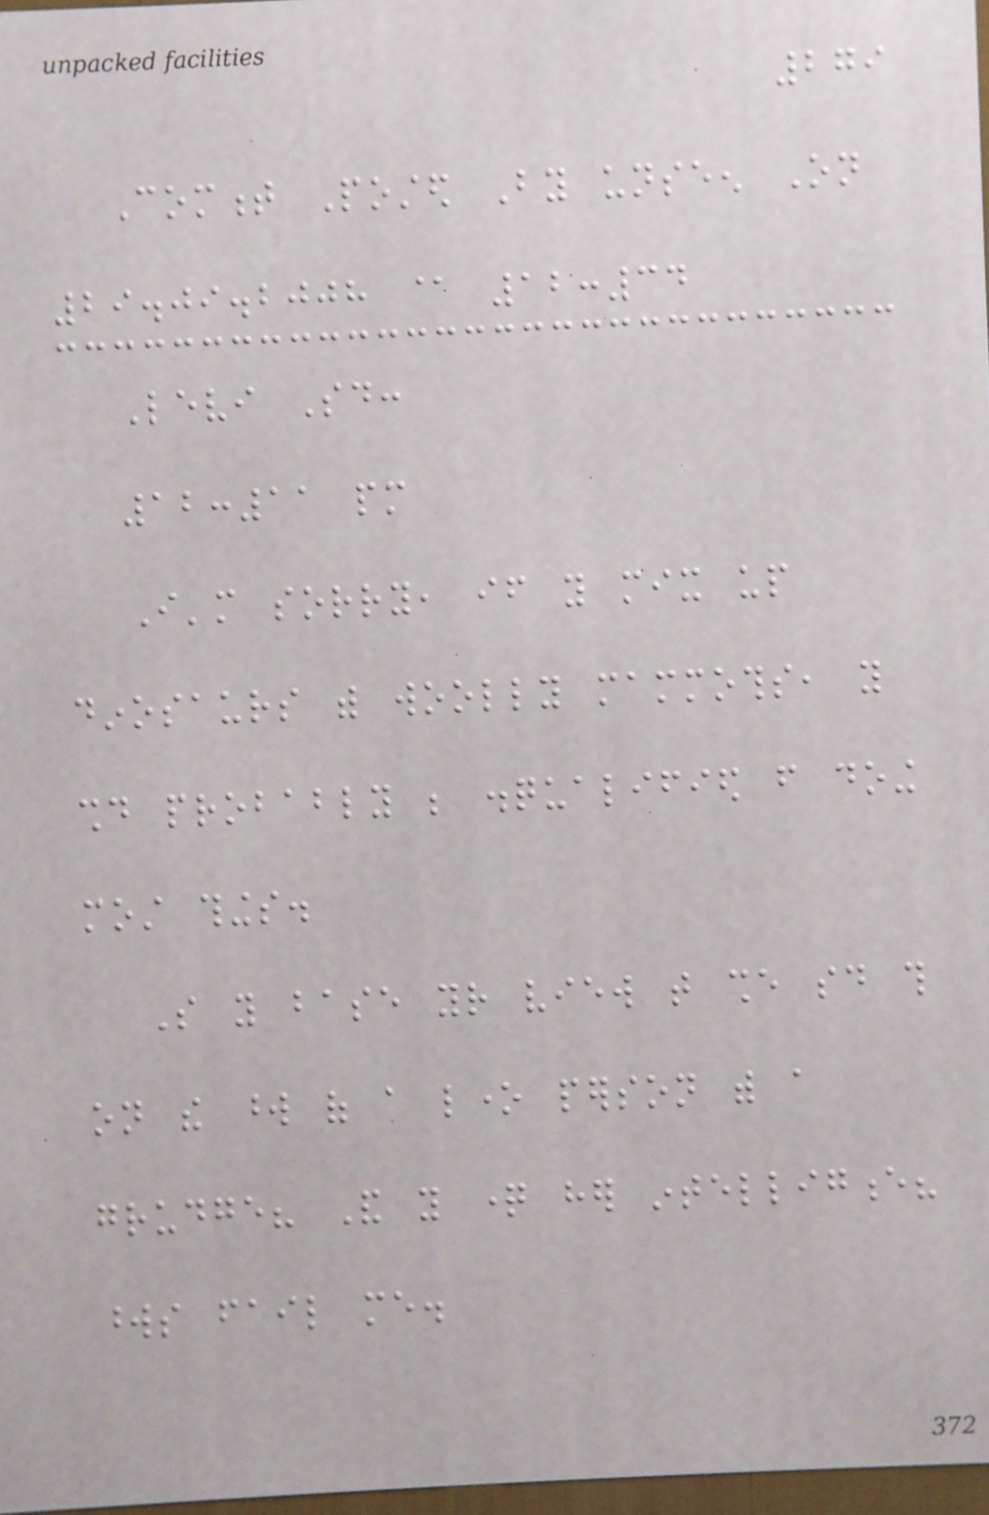279
Comment Posted By unseen On
29.09.2008 @ 12:34
Levi Said:
12:11 pm
I'm sorry, if you mix up
dinosaurs with woolly mammoths, you
should probably be disqualified from doing
most things.
So you base your view that she said this
on the word of a lone person with a
grudge? And you question her intelligence?
words fail me.
